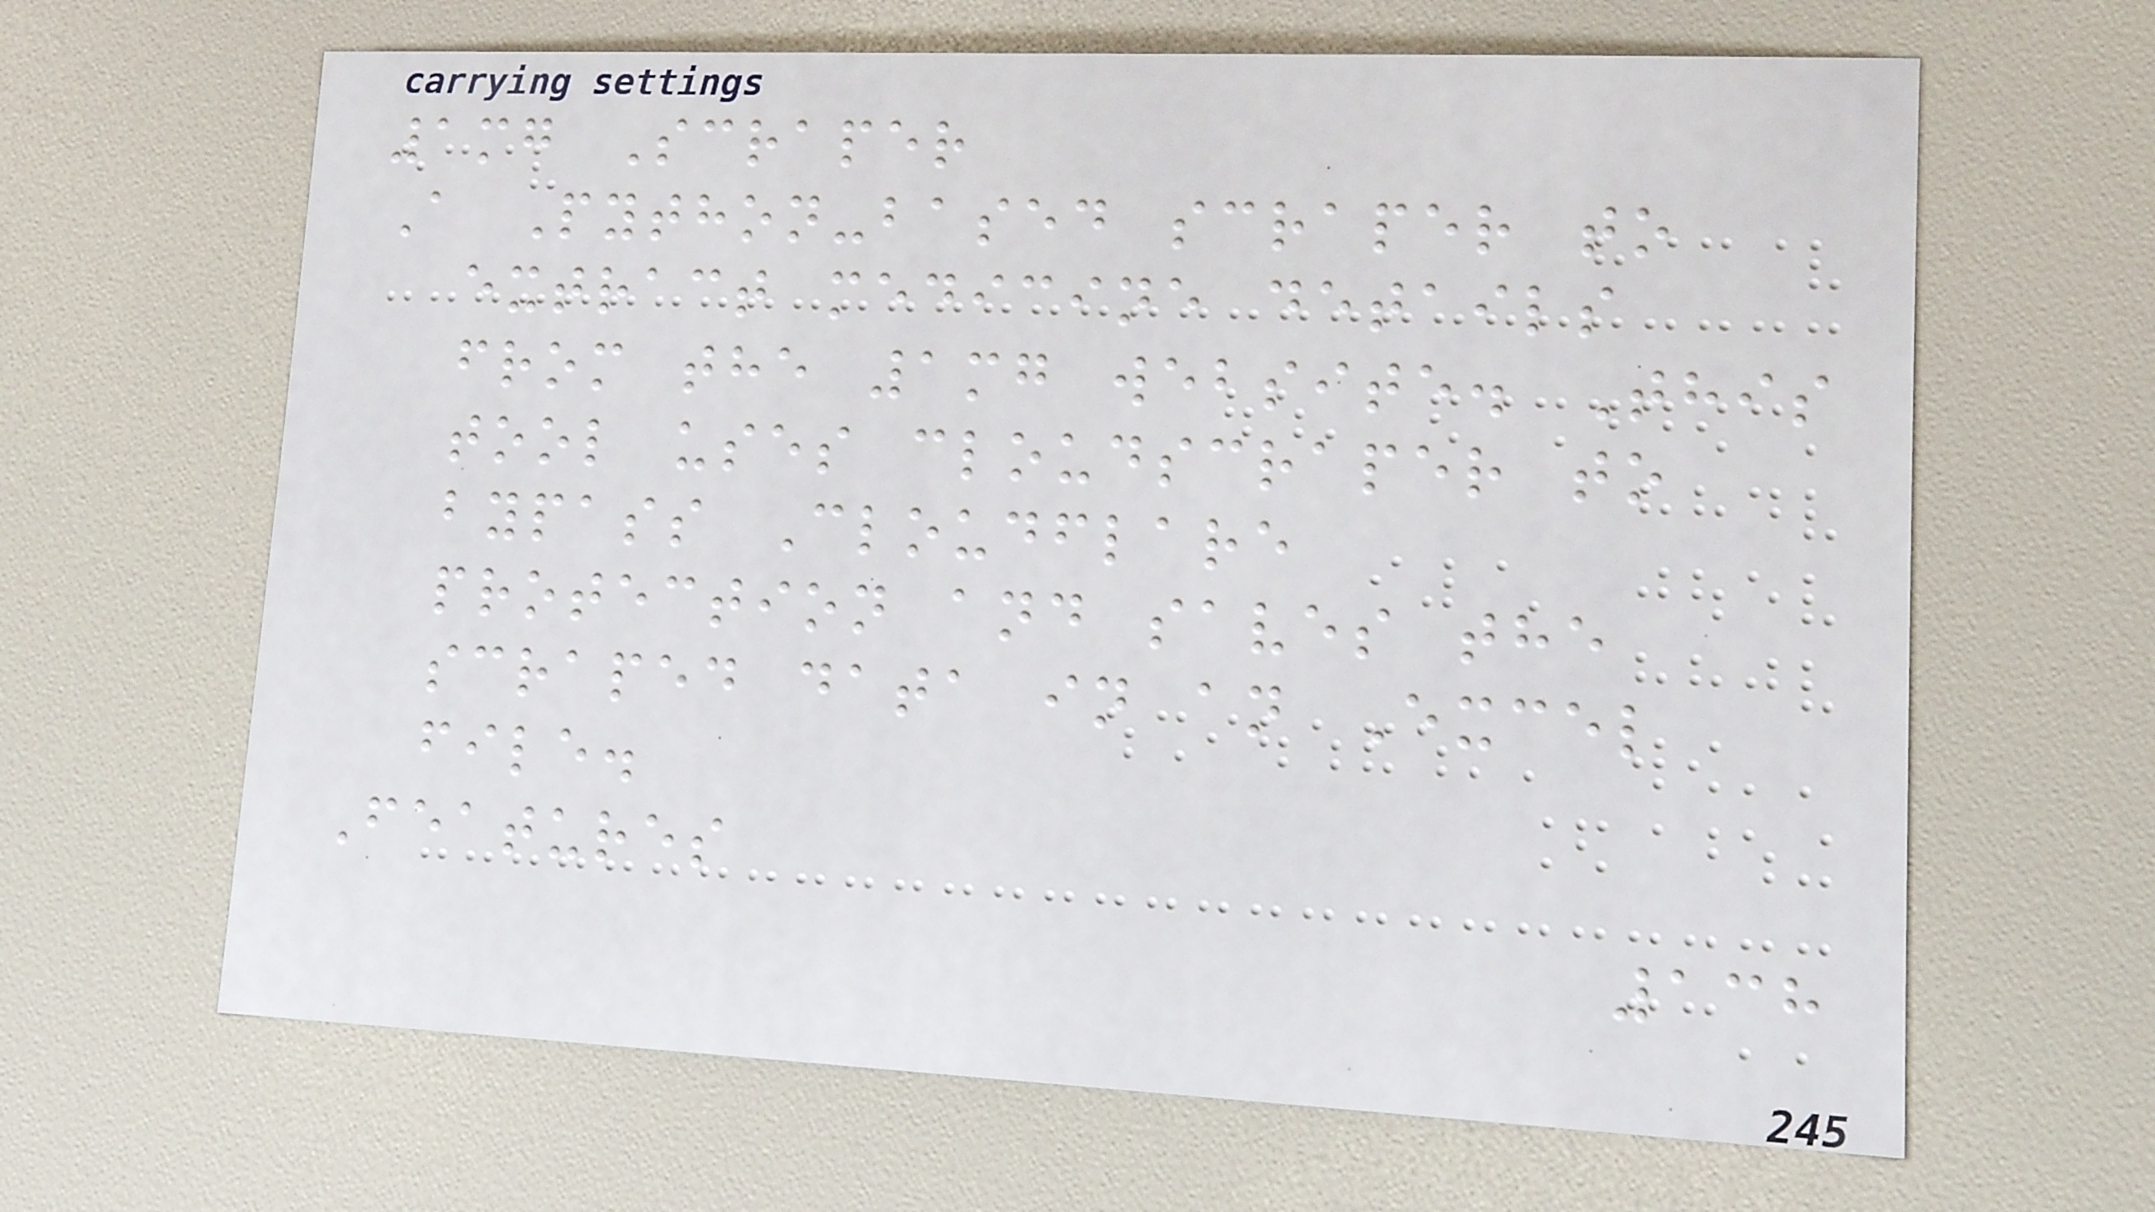1mg Scraper
A Python-based scraper to
extract medicine details
from the 1mg website. This
tool uses cloudscraper to
bypass Cloudflare
protection and saves the
scraped data in an Excel
file.
Features
138
